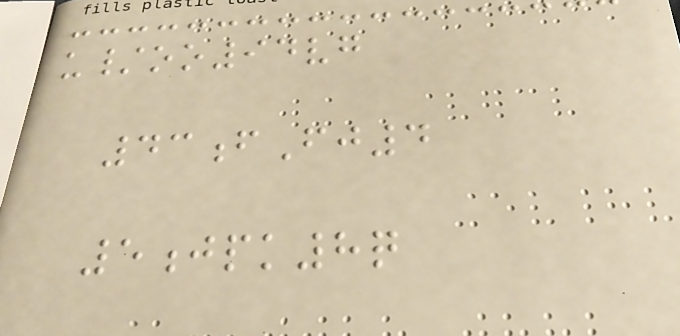u/oo94vg
43fFj4
5jpk8q
